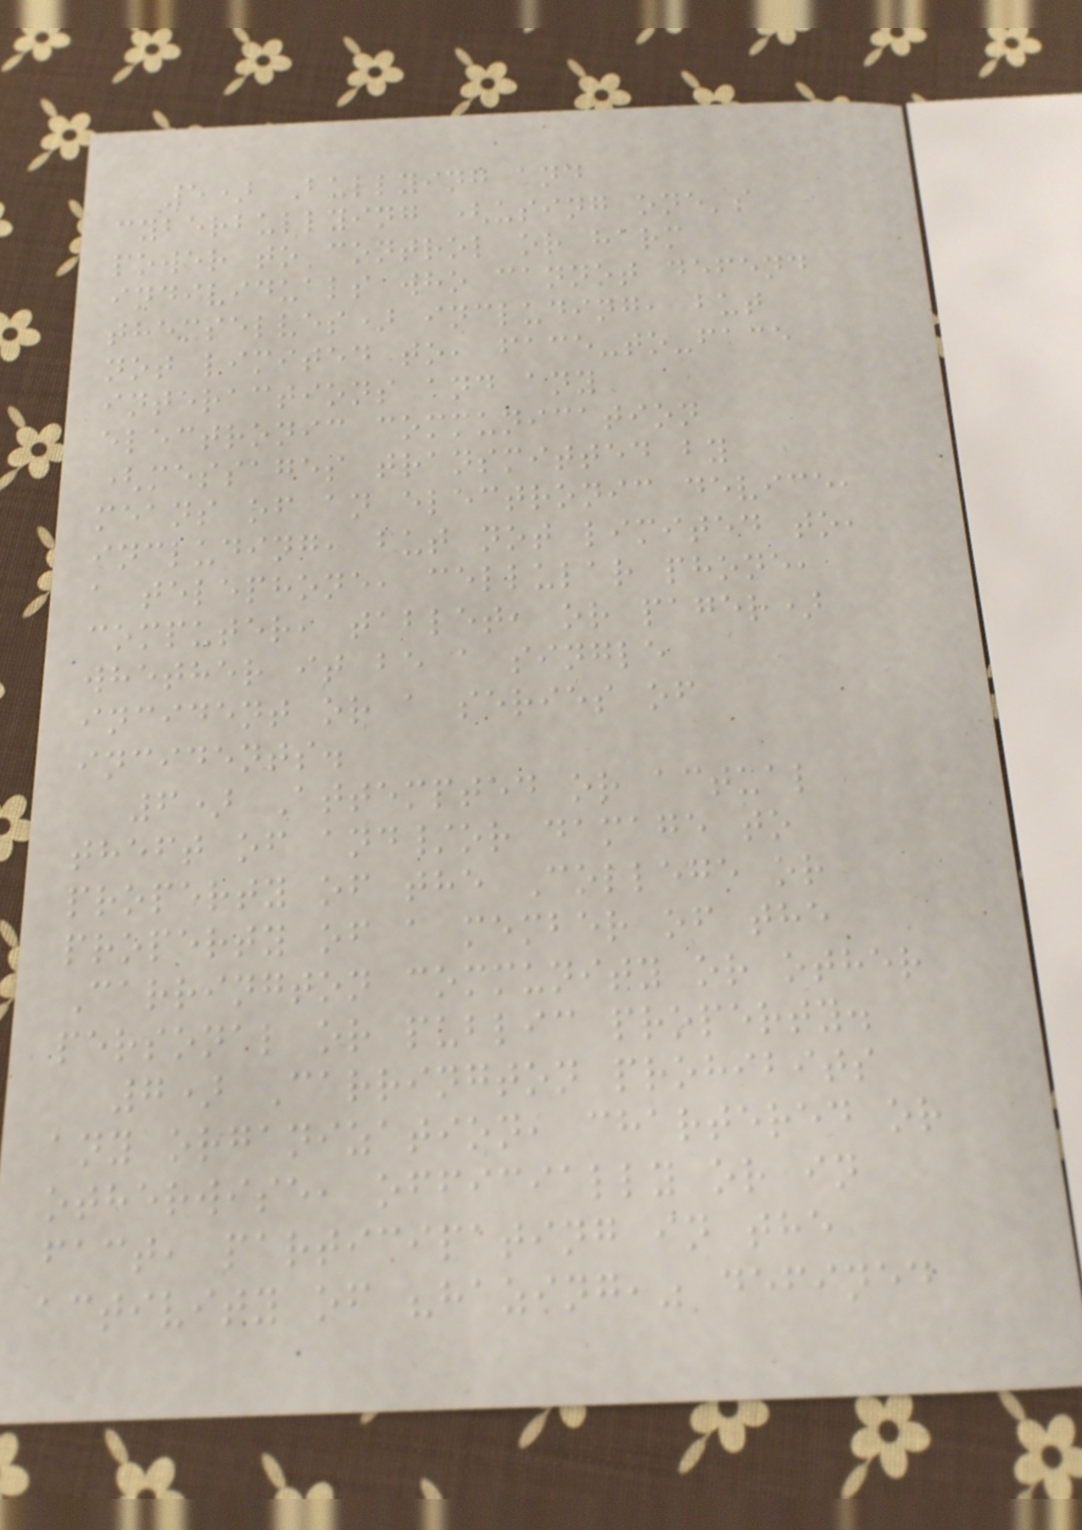5) Bullying and
cyberbullying (using one's
power to control or harm
individuals who cannot defend
themselves) including, but
not limited to, face-to-face
interactions and any
electronic communication
(messages transmitted by
means of an electronic device,
including, but not limited to,
a telephone, cellular phone,
computer, tablet, or pager)
whether it be a single
incident or a series of
incidents.
6) Attempted or actual
theft of and/or damage to
property of the College or
property of a member of the
Carrington community or other
personal or public property.
7) Carrington prohibits
any organization, chartered or
otherwise, officially or in
fact, participating in the
activity of "hazing," defined
